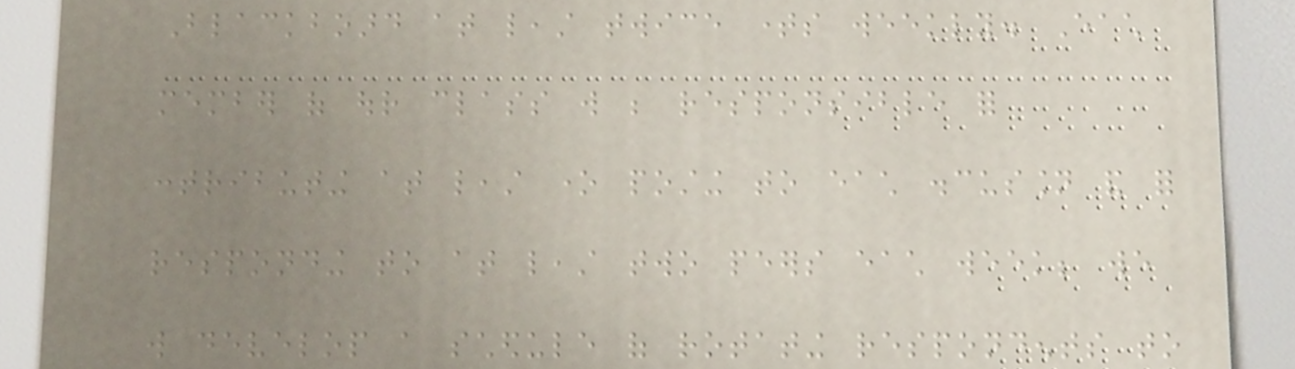Blackboard at least twice times weekly. Each
member of our class will be responsible for
contributing at least one posting to each discussion and for
responding to at least two peers each week; we
will develop a schedule of rotating respondents to
